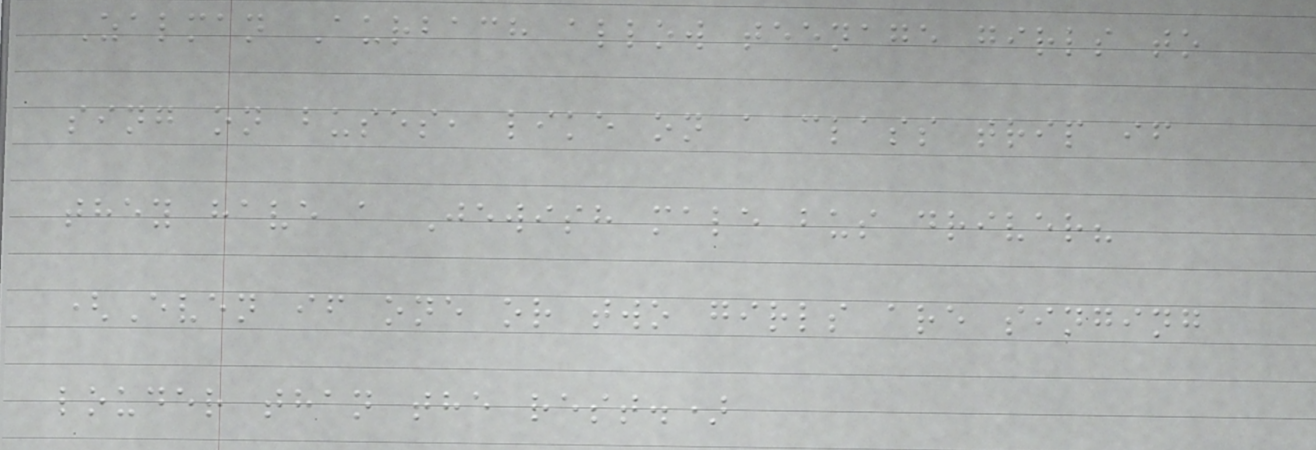Zalman Aurbach allow teenage girls to
sing on buses, like on a class trip if
they have a Jewish male bus driver?
(Even if one or two girls are singing
louder than the rest.)
